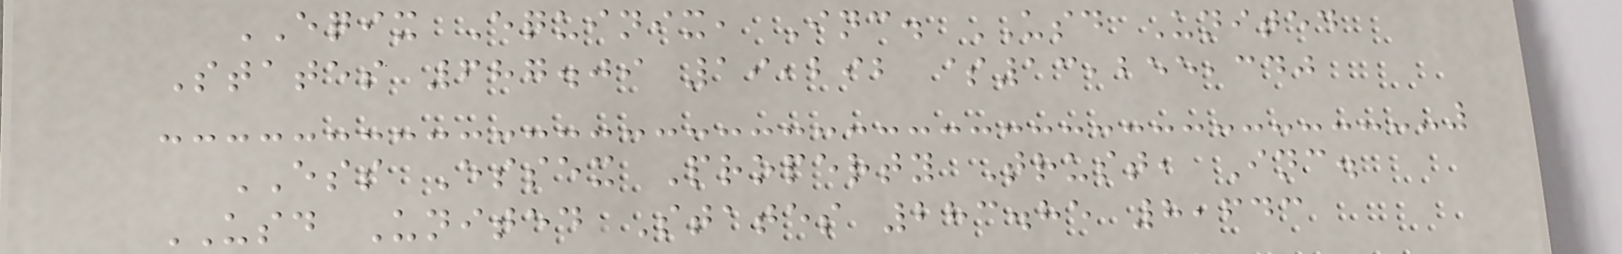EQIX Equinix, Inc. USD United
States 687.09 19,292 $13,255,340
ESS Essex Property Trust, Inc.
USD United States 283.85 8,643
